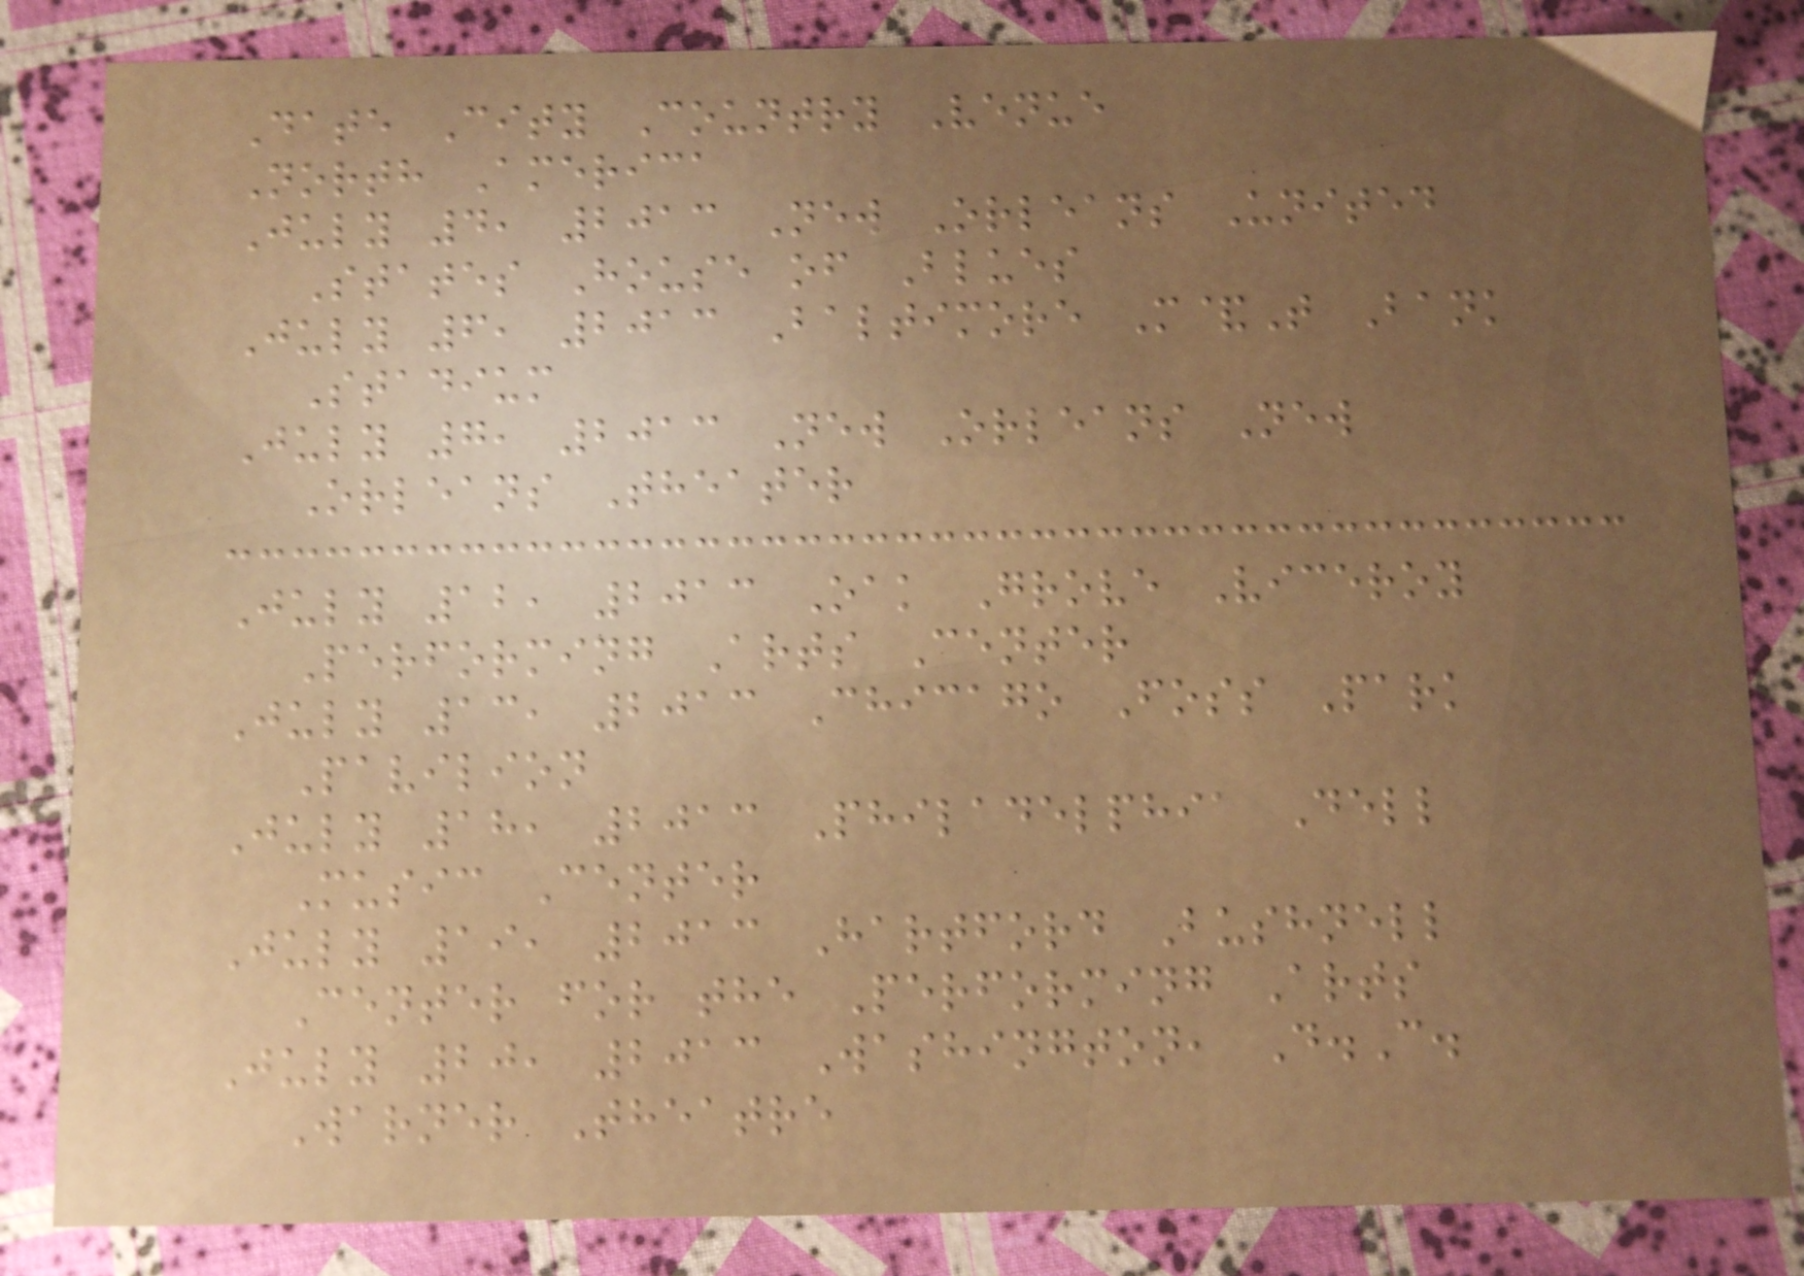Date City Country Venue
North America
July 4, 2013 New Orleans United
States House of Blues
July 6, 2013 Baltimore M&T Bank
Stadium
July 7, 2013 New Orleans New
Orleans Theater
July 12, 2013 Oak Grove Viceroy
Performing Arts Center
July 13, 2013 Chicago Foss Park
Pavilion
July 18, 2013 Philadelphia Dell
Music Center
July 19, 2013 Hartford Bushnell
Center for the Performing Arts
July 20, 2013 Washington, D.C.
Warner Theatre
